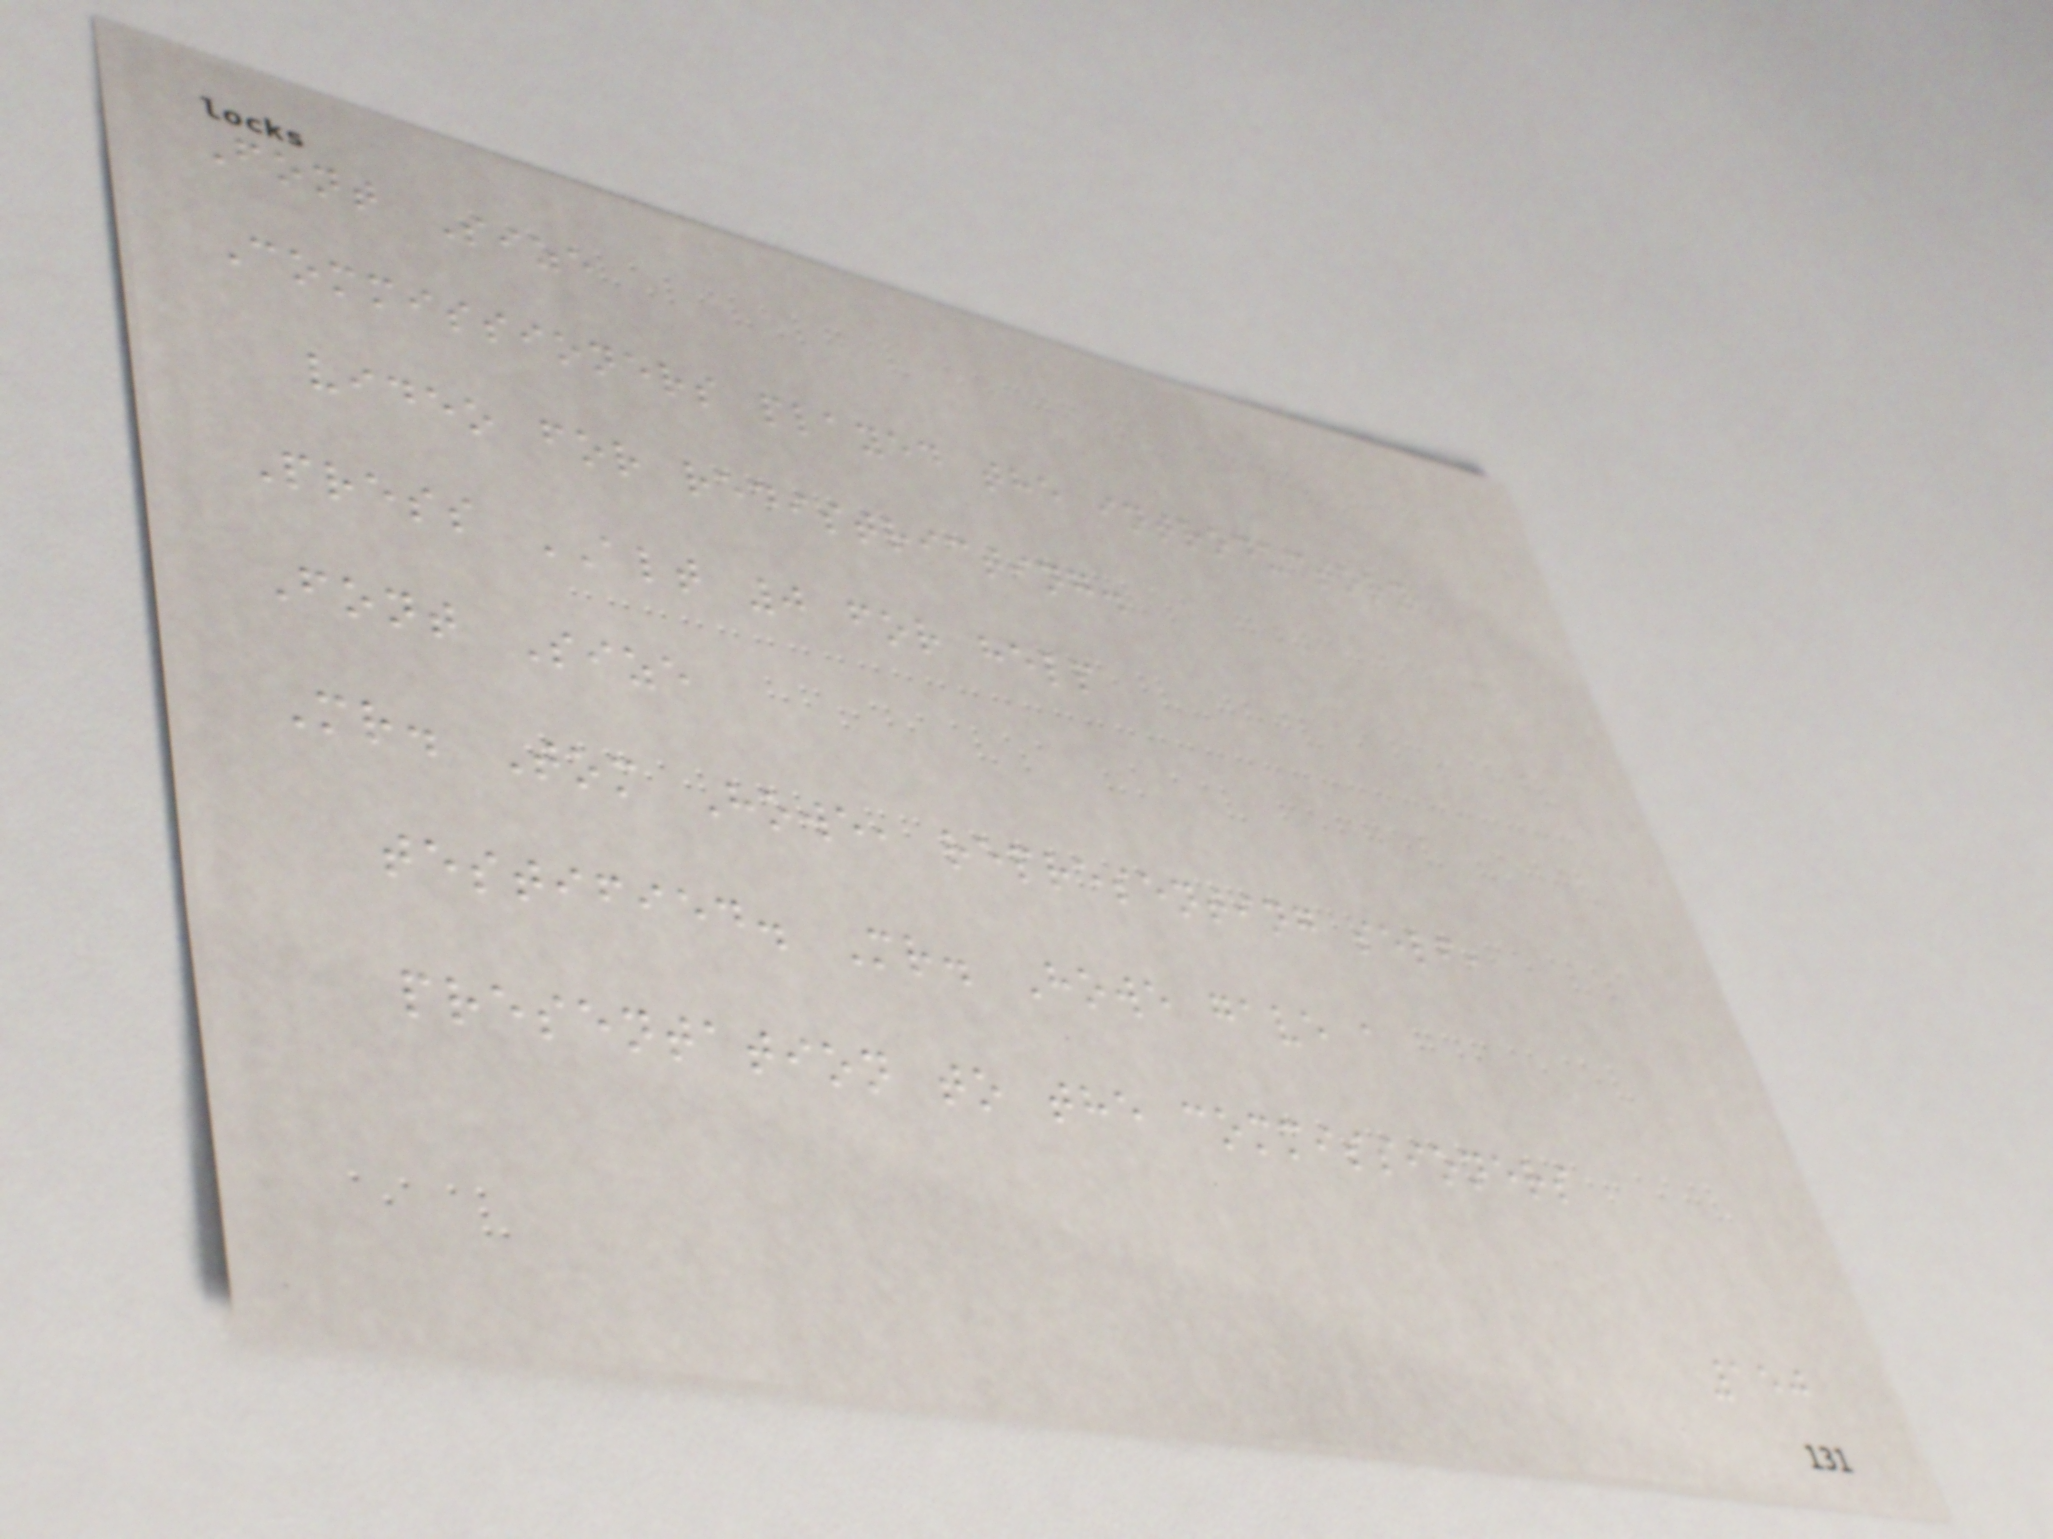Font Size
Commissioners played the introductory
video for redistricting.
Press ALT 0 for help
Font Size
Mr. Tom Howe, representing self,
testified. Mr. Howe gave a
presentation to the commissioners
150
